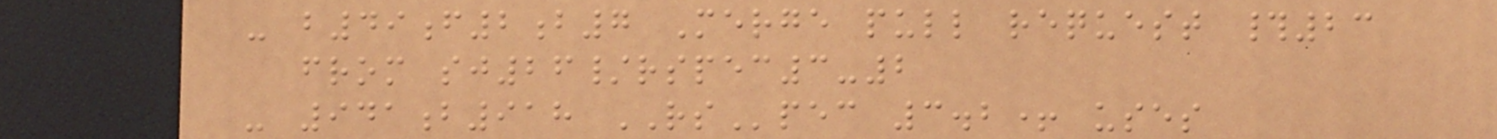- b49f2b7 Merge pull request #23
from sj26/rspec3-2
- 941b918 RSpec 3.2+ uses
